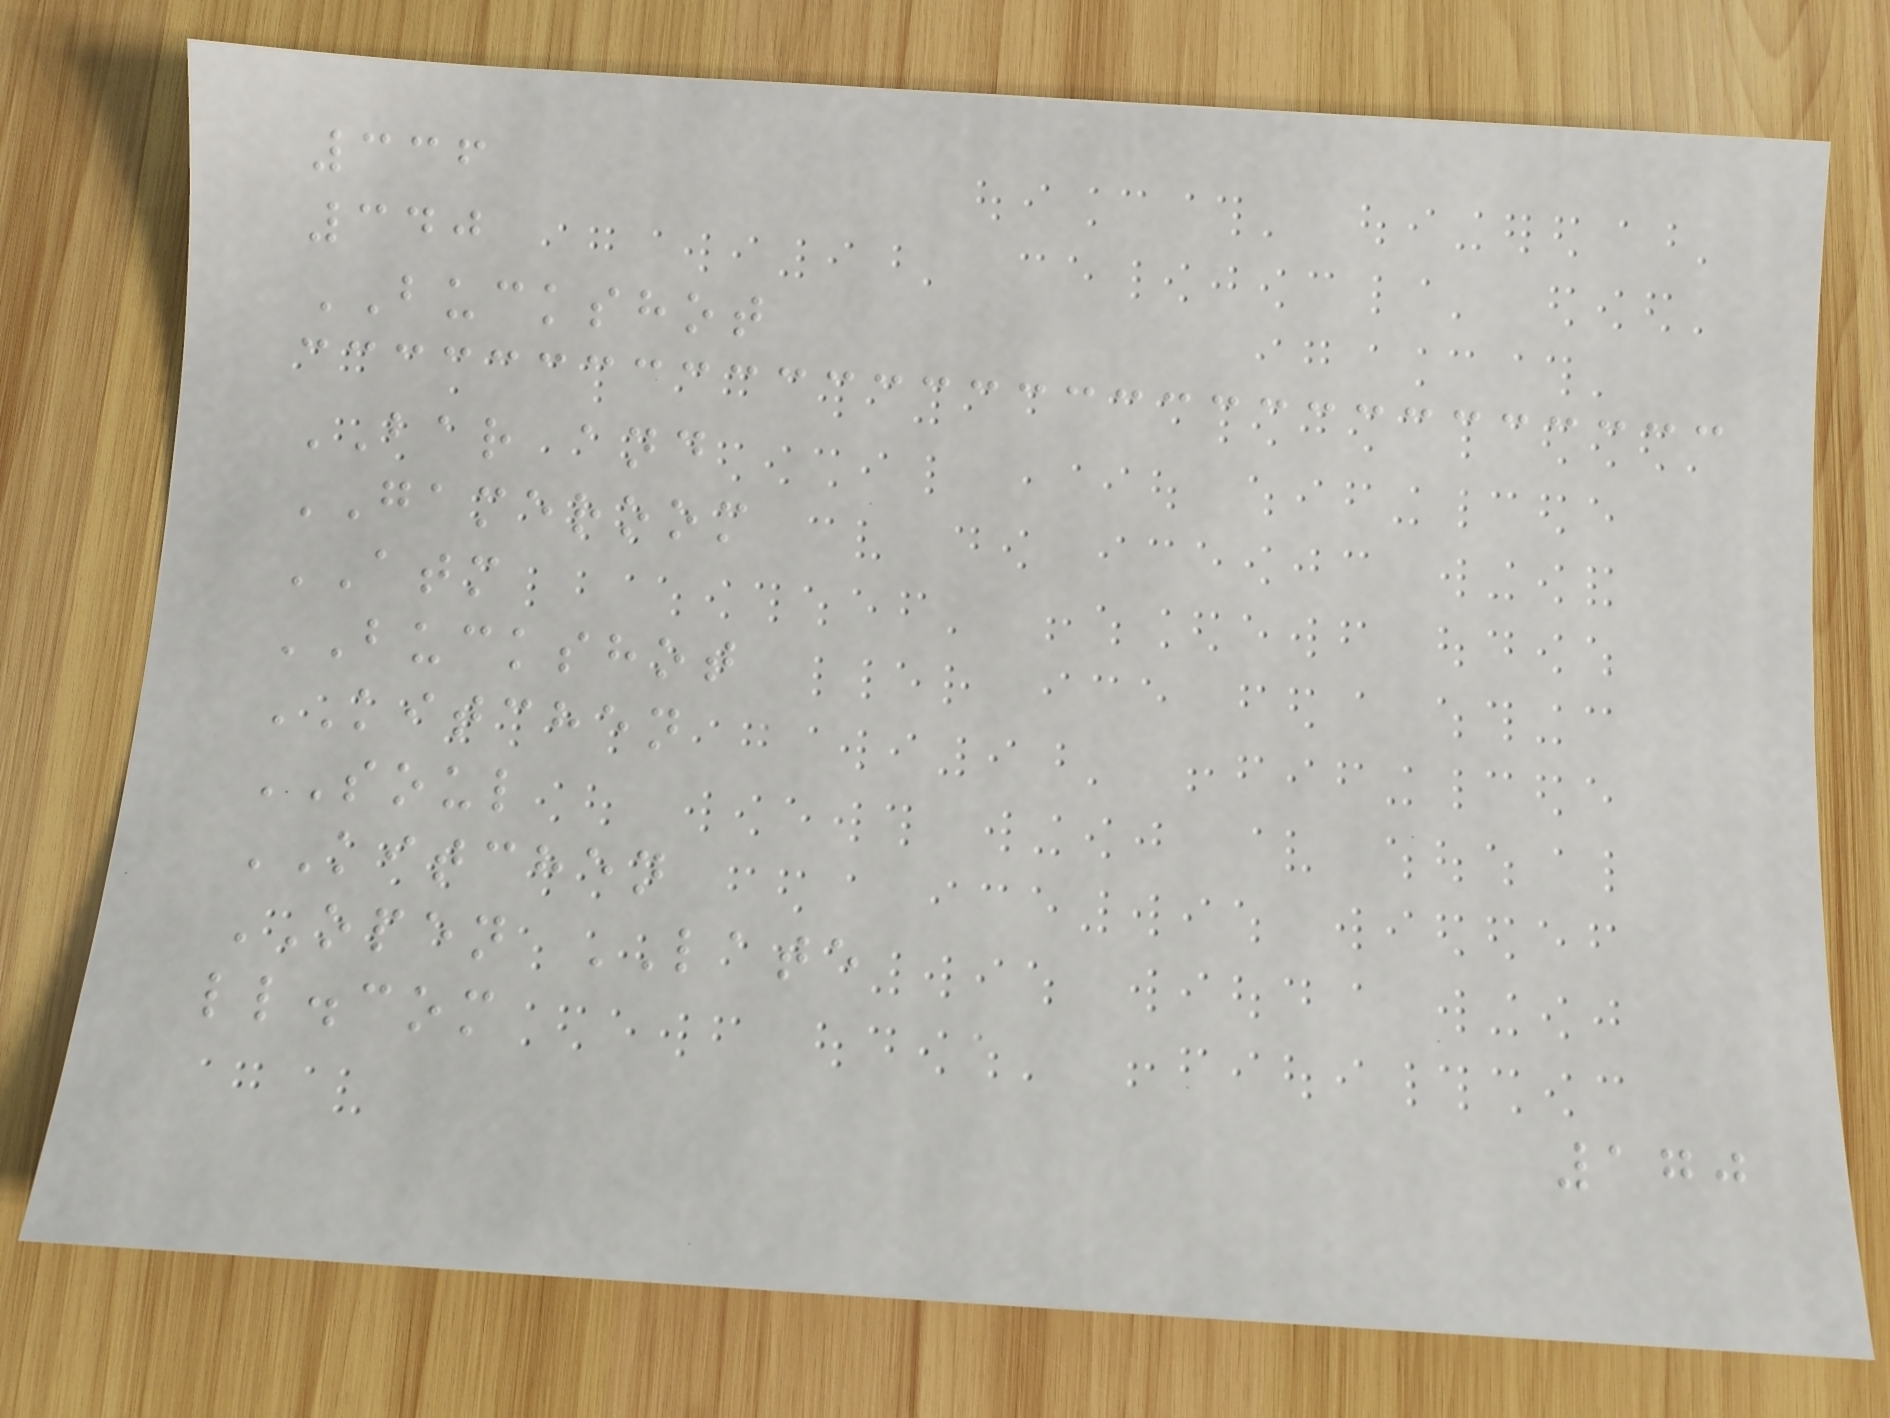336
340
BUCKSHOT
BAR and
GAMEROOM
ATM
BUCKSHOT
KITCHEN
SOUL
KITCHEN
OPEN LATE
ll.com
170
